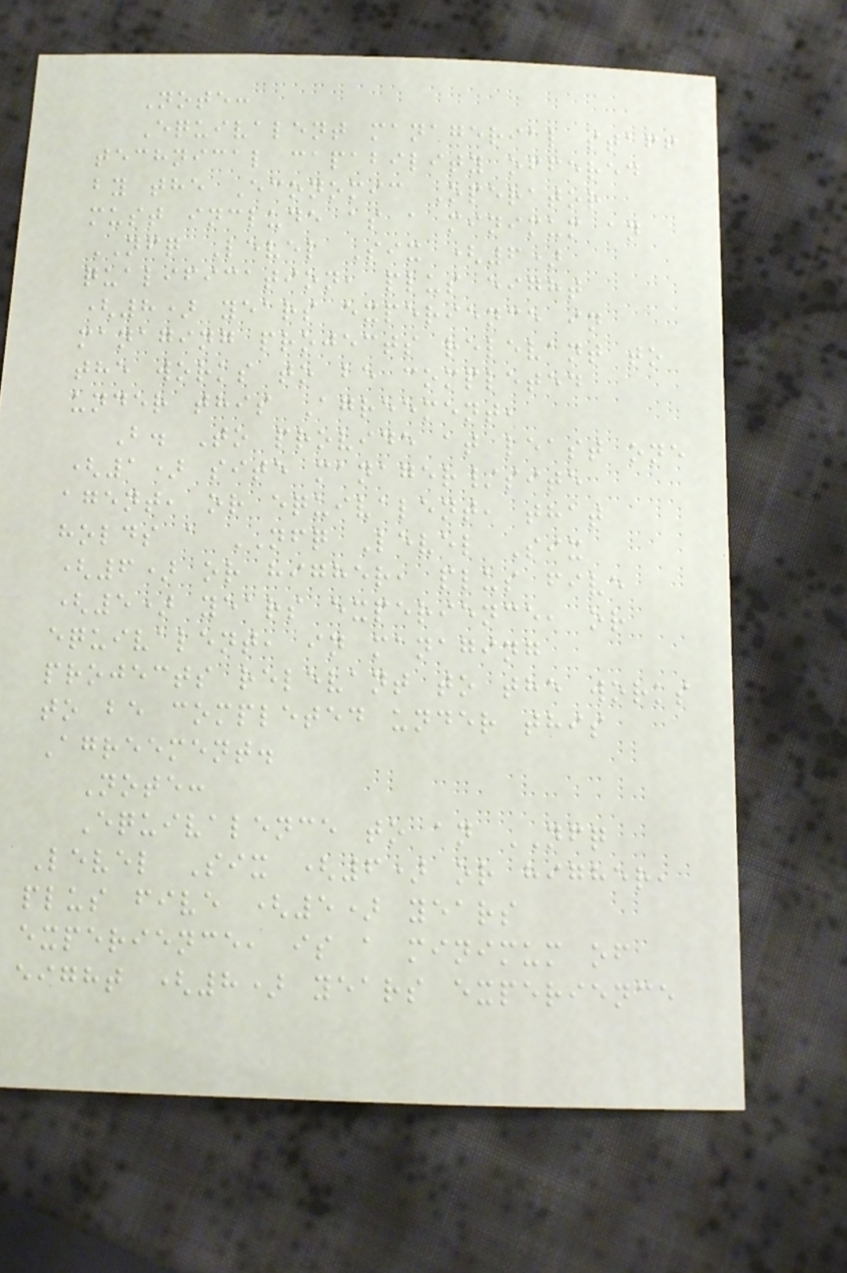Note:
Equivalent managerial staff
technical capability offered
by the Economic Operator
must include as a minimum an
NFQ Level Six (6)
qualification, plus eight
(8) years experience in
managing projects relevant to
the works to be completed
under this Agreement,
B. To provide at least one
(1) site manager/site
agent, or equivalent, that
holds a NFQ Level Six
(6) or higher, plus five
(5) years experience, or
equivalent, in managing
projects relevant to the works
to be completed under this
Agreement.
Note:
Equivalence to an NFQ
Level Six (6) or higher,
plus five (5) years
experience, is a minimum of
eight (8) years experience
